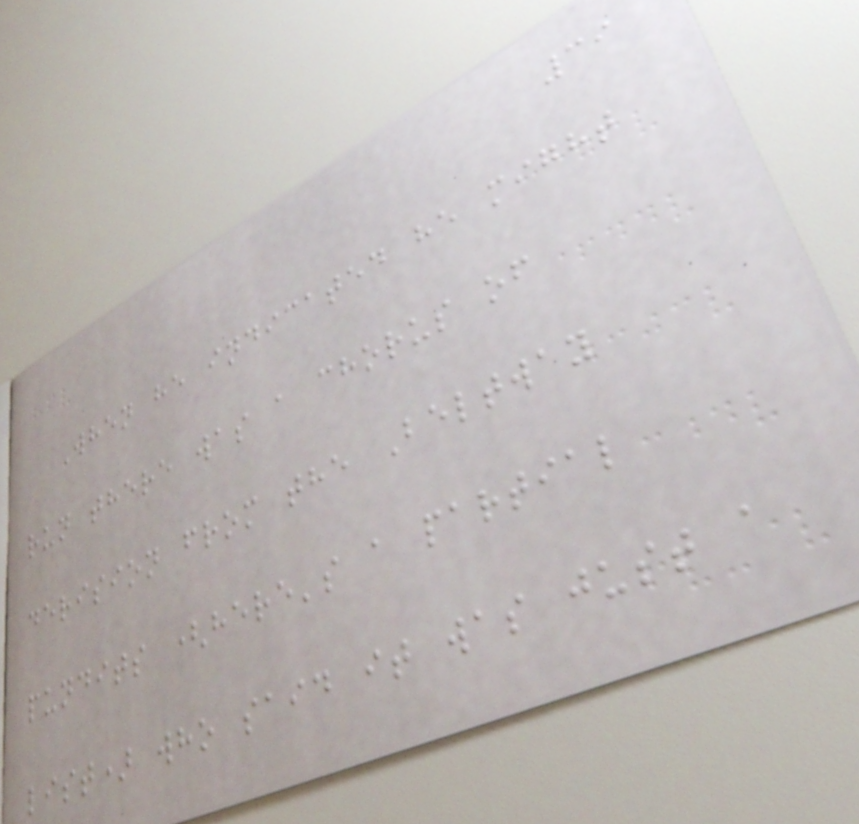39
When he indicated he might
run there was a chorus of
derision from the Beltway
pundits (here's a partial
list) who said it was just a
